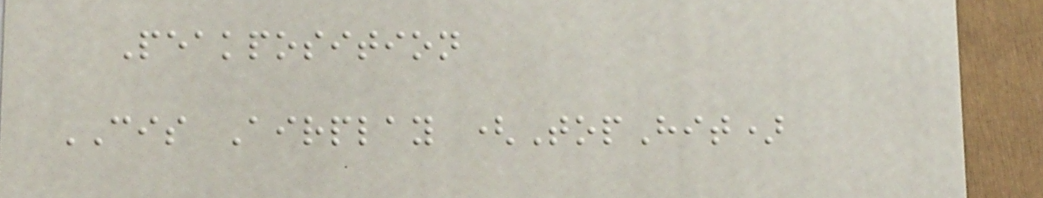Peakposition
CIS Airplay (TopHit)
